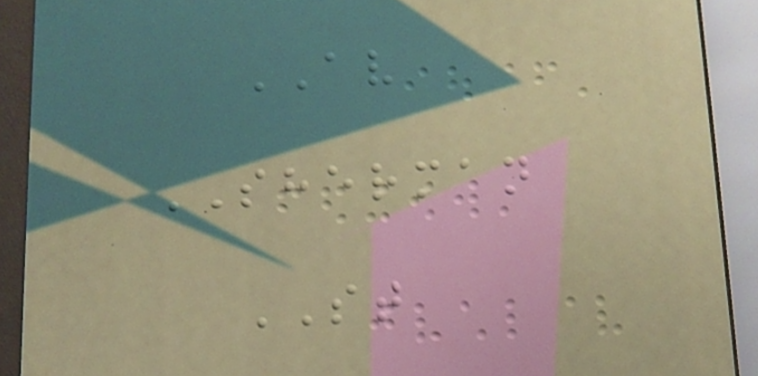AV
SHERMAN
ST
